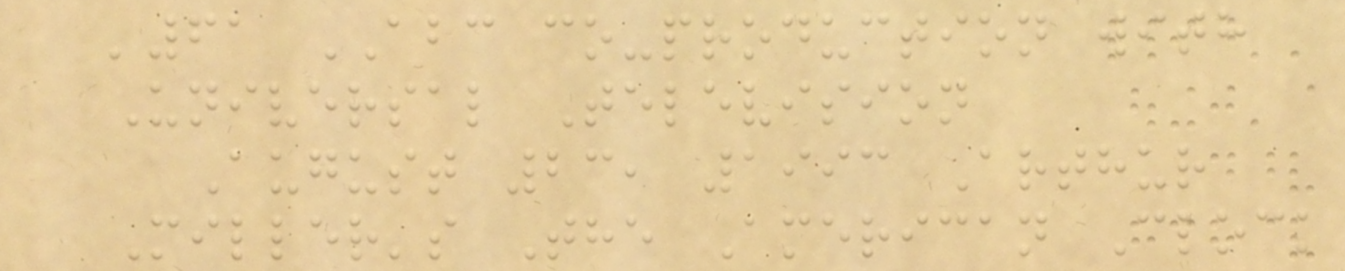'61 ABC co-production with
Universal Television
August 23, 1993 Arthur
Miller's The American Clock
